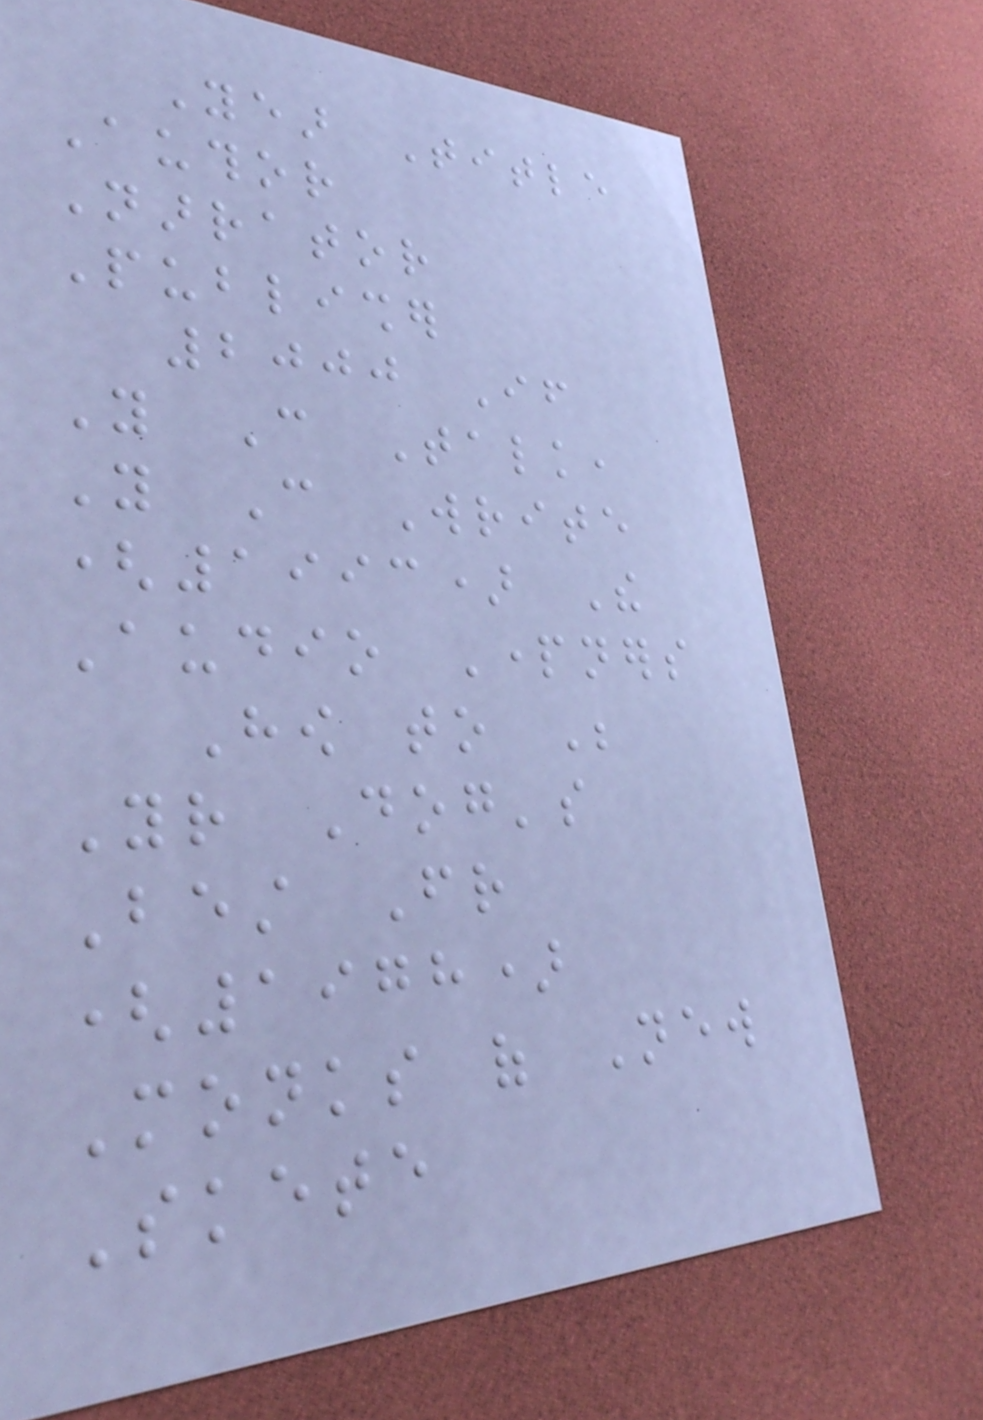Year Title
Author
Narrator
Publisher
2000 If
You Can Talk,
You Can Write
(1993) The
Audio Partners
How to Be
Your Dog's
Best Friend
(1978)
Monks of New
Skete
